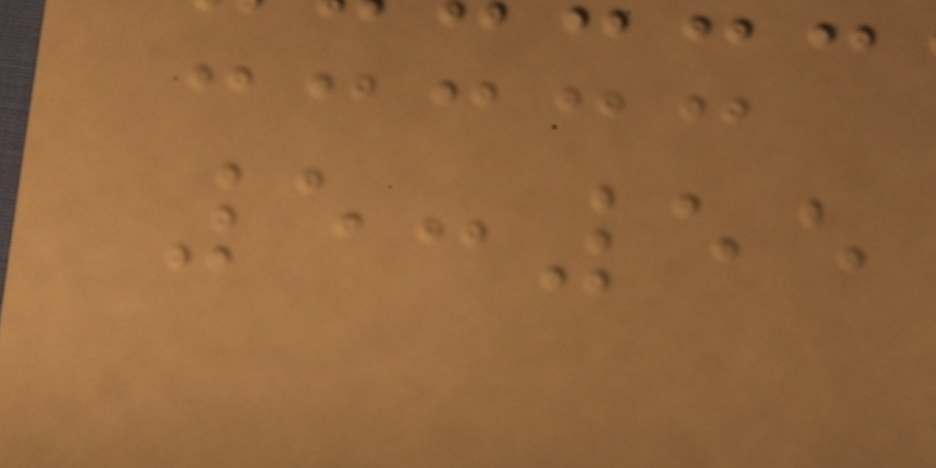5:55
